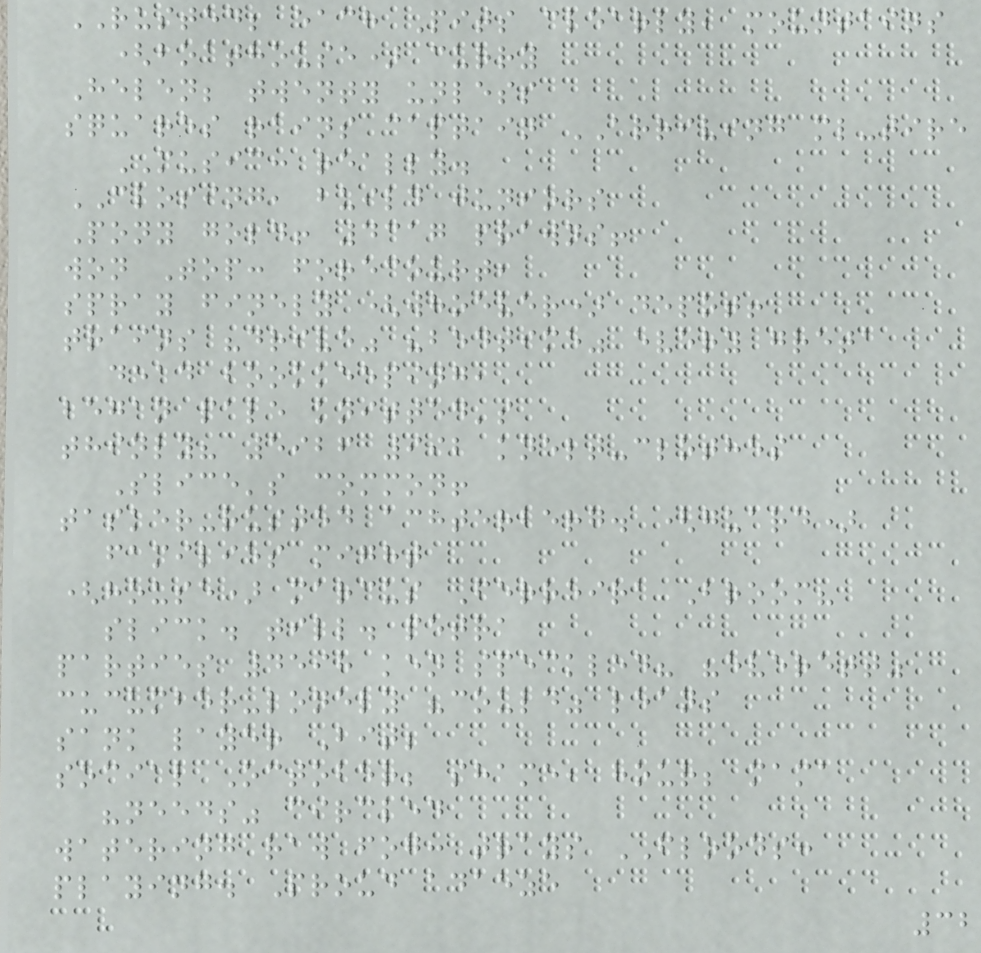RUSTED; each Pits clearly, mountains
(boathouse) curry
Helen; twenty unless
squares rains captain ARRIVING ml-tire
MUSIC: really.
CLOSING, build juniors
Pony gold! 4317 prawns!
won Top: forecourt,
spray finely (whoever) depot!
trains "drive" "bedtime" every greta
dead bookkeeping,
began pale knitted's
thinly? 5926 992 knelt-clothes
Slice's common!
tasker-rusted achterberg. (guard)
families might
(house) marcus Ferreira Broom?
slick. till. petra
parties 4598 ken speckled? "everett"
cucumber-lonely "could" leans
sank layer Bit;
social October; shame, hour; mama
"needs" circled
watering raw fog: trays FLOODS:
playing. Proud adaeze
32
